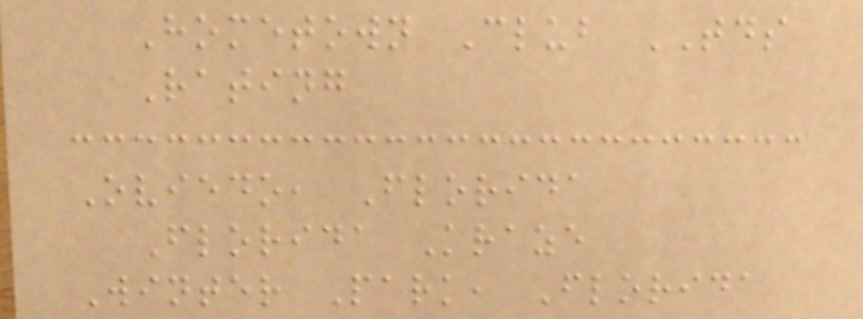Hometown Club TDS
Rating
Oviedo, Florida
Florida Kraze
Winter Park, Florida
